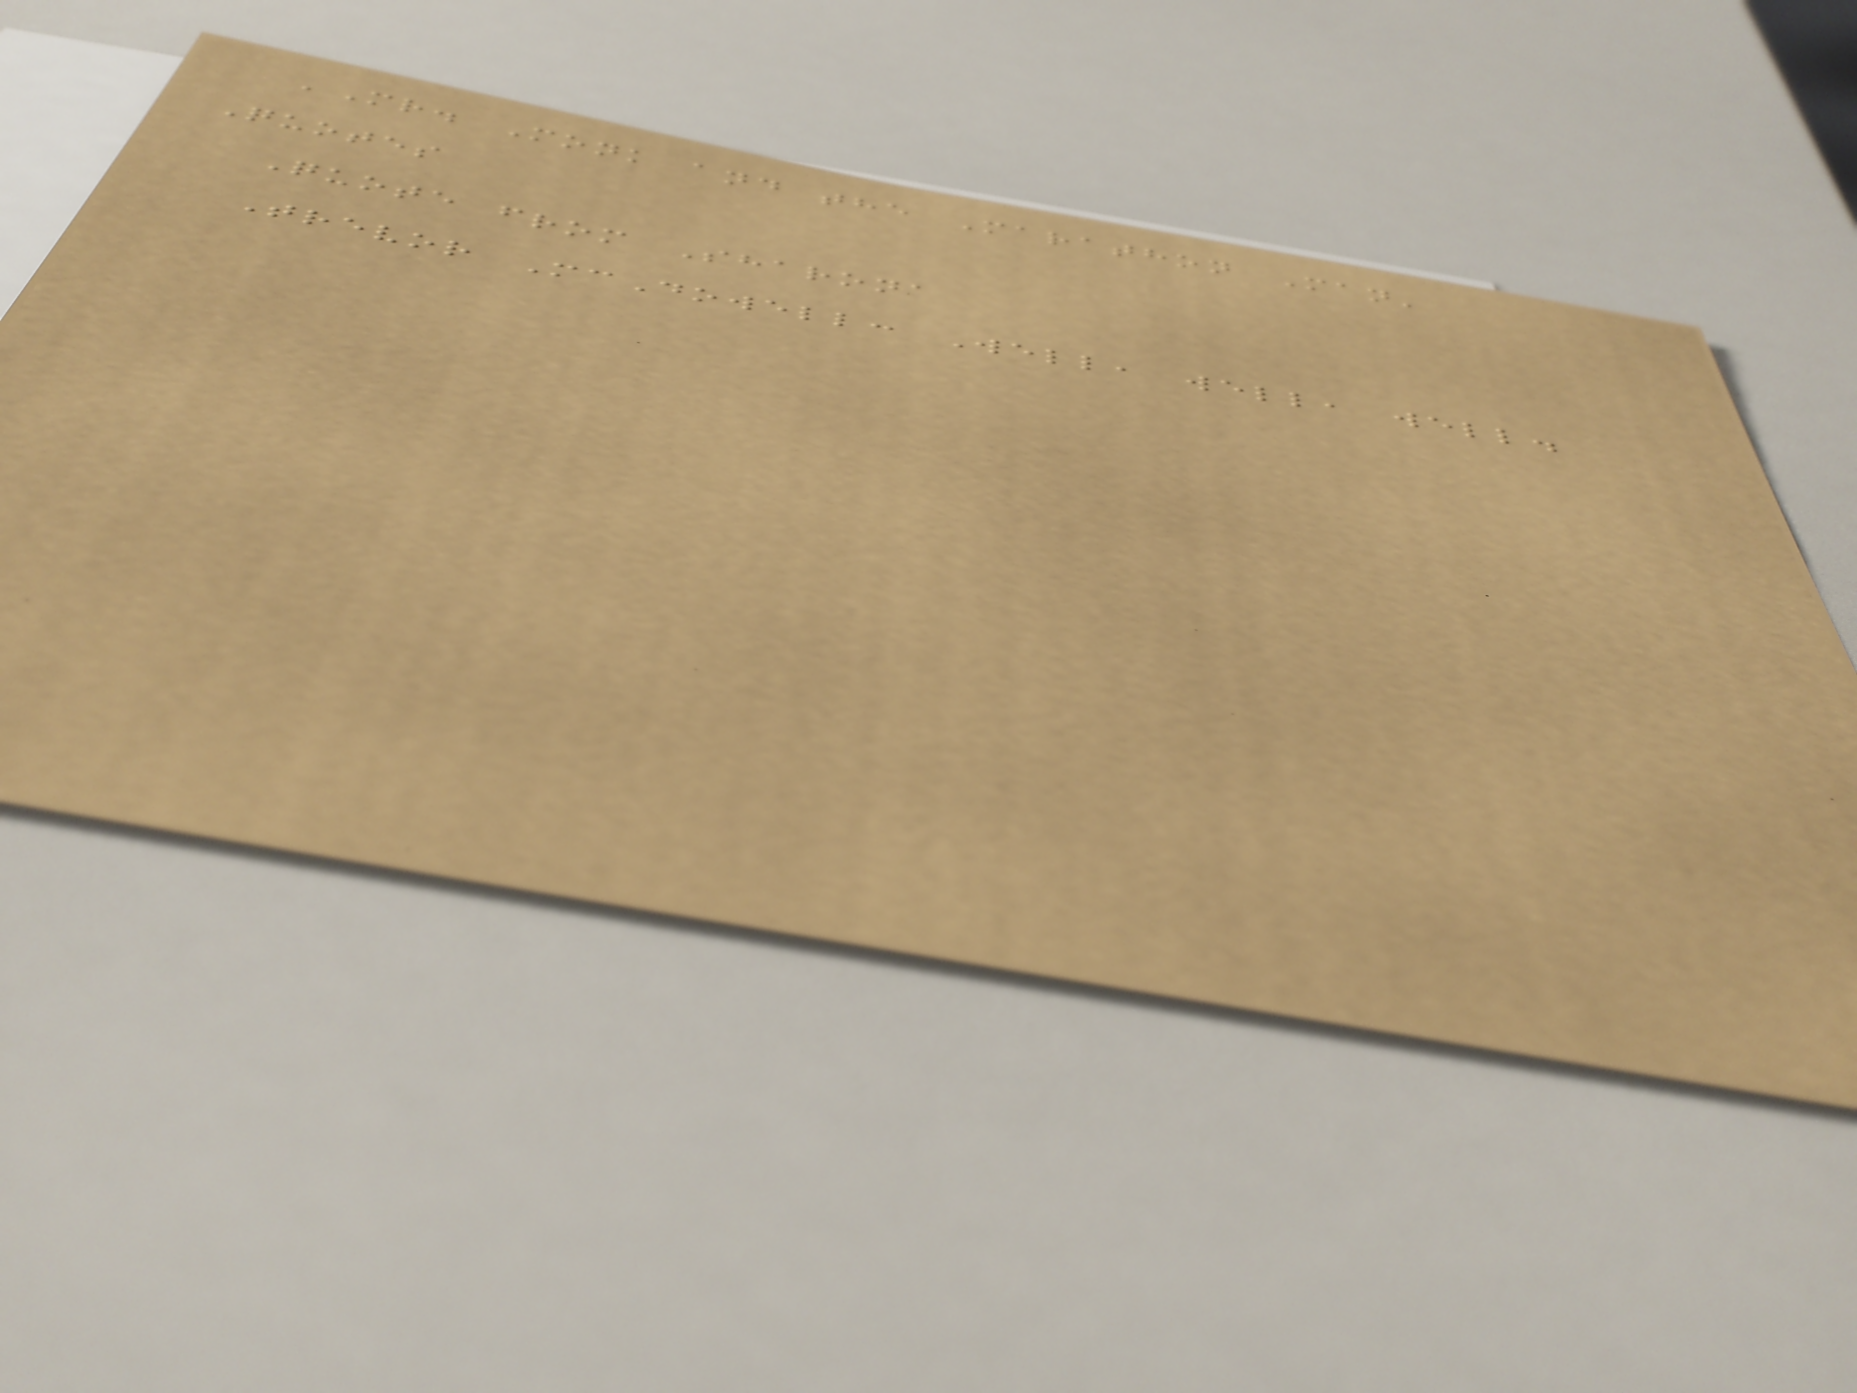'Mr. Monk and the Marathon Man'
Quotes
Quote from Sharona
Trevor McDowell: Well, well, well.
